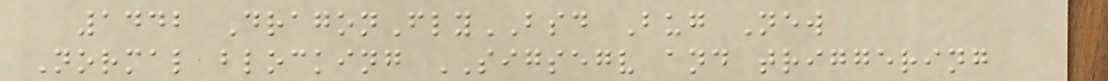1442 DragonFlyBSD Bug New
Normal blocking SIGSEGV and triggering
